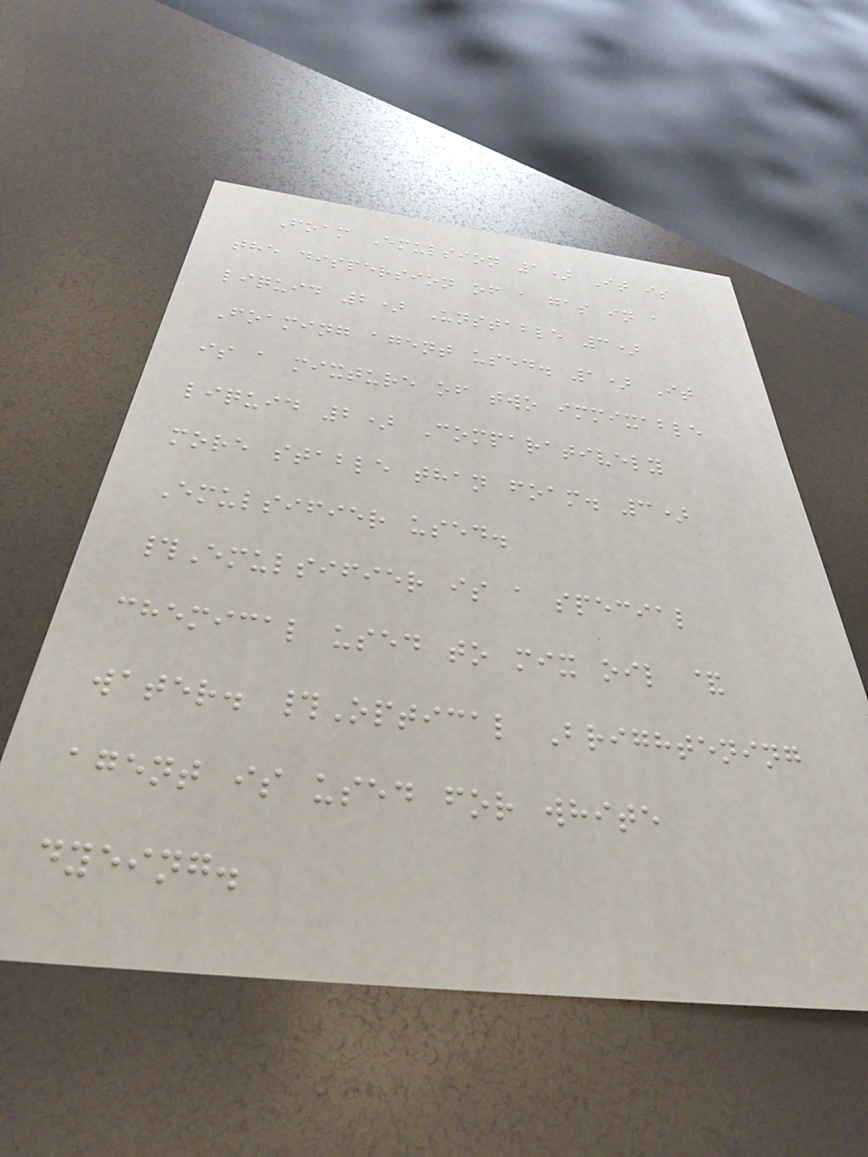Foam Emulsion 1) It is
the dispersion of a gas in a
liquid 2) Unstable 3)
Foaming agent used. 1) It
is a mixture of two immixable
liquid 2) Comparatively
more stable than foam. 3)
Emulsifier used.
#Emulsifier is a special
chemical used to mix oil &
water. #Optical Brightening
agent is used for white
dyeing.
